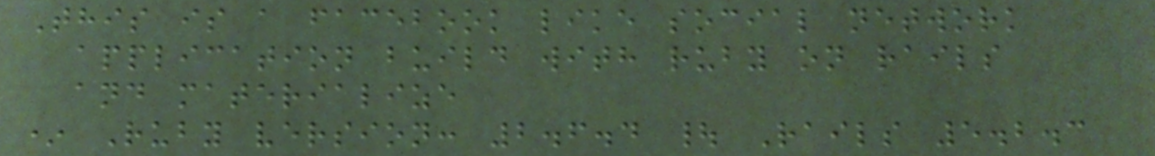This is a facebook like social network
application build with ruby on rails
and materialize
* Ruby version: 2.6.4 | Rails 5.2.3
